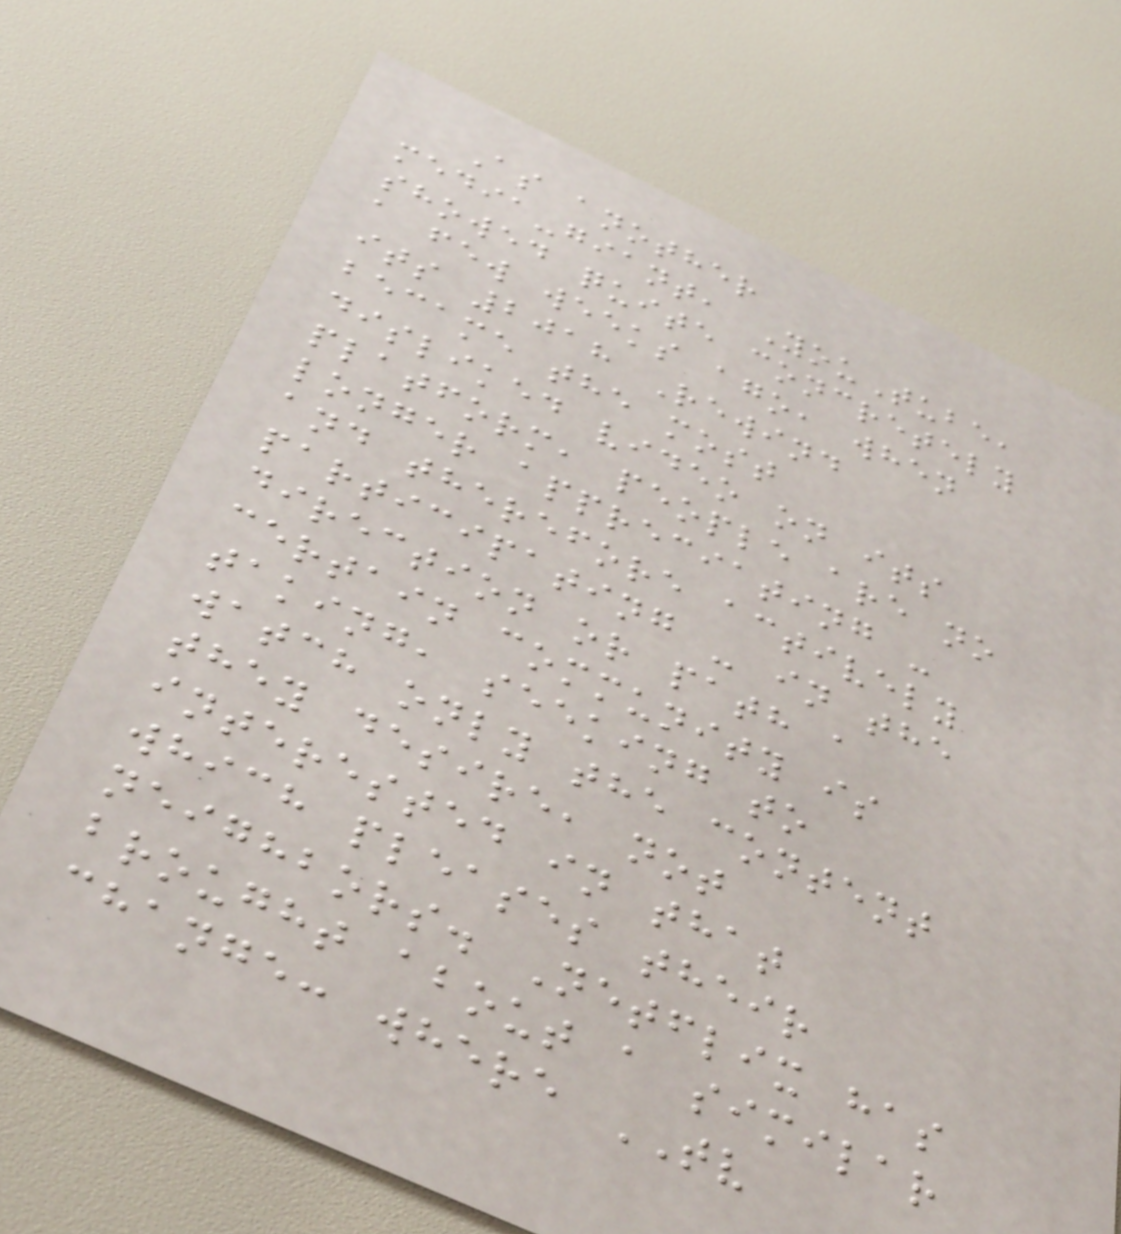As another
media-giant, YouTube,
showed quite concretely
a few weeks ago, when
its 2018 Rewind
became the most
disliked video on its
platform, people are no
longer appreciating -
and therefore actively
participating - in the
direction or path a
certain community is
taking, seeking to
watch only the content
they desire, not
interested in that
which pleases their
neighbors. Netflix has
brought about a similar
change: where TV
